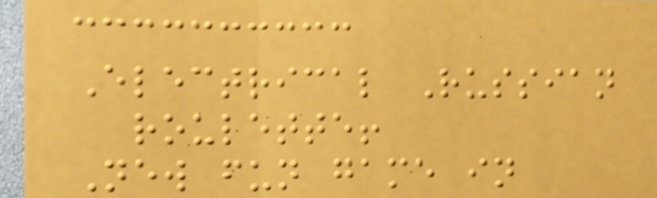Electrical Russian
roulette!
New fun game in
